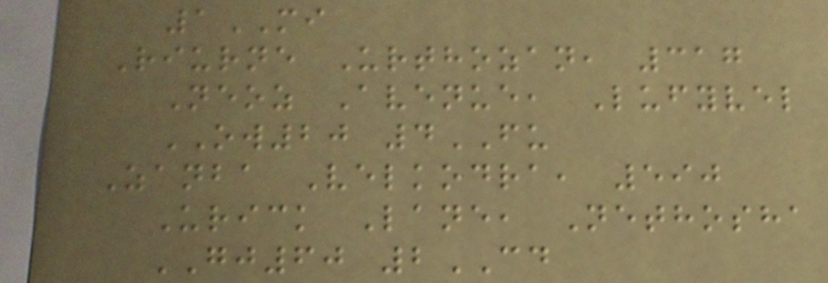1MI
Riurne Urthozan, 317
Neoz Avenue, Lufyvel
OW20 4FU
Zanba Velkodra, 590
Urick Lane, Nethosha
GJ60 2CD
